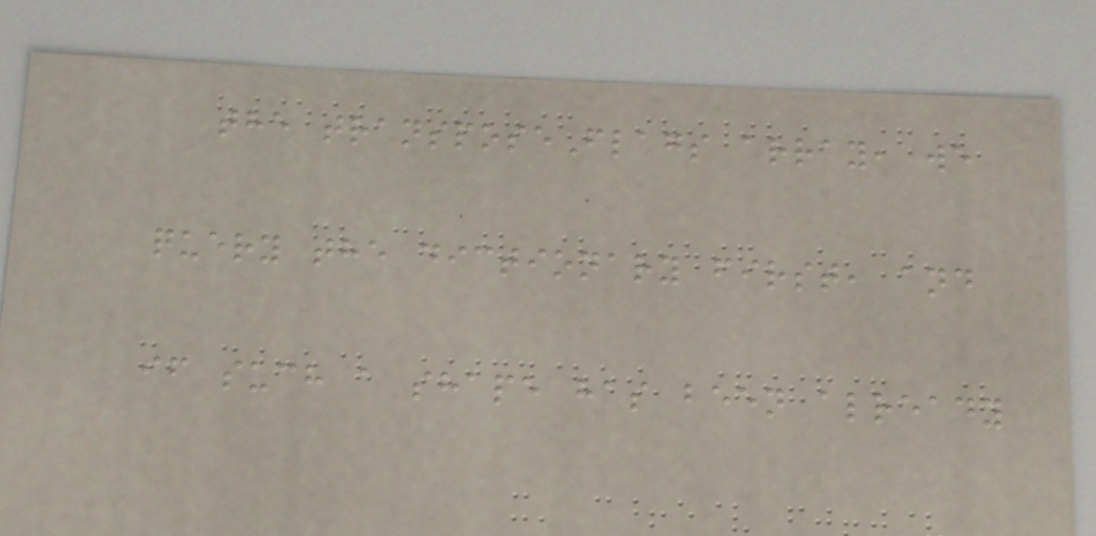the transposeFlags array, we
query the dictionary first, and
if such a shape has been already
